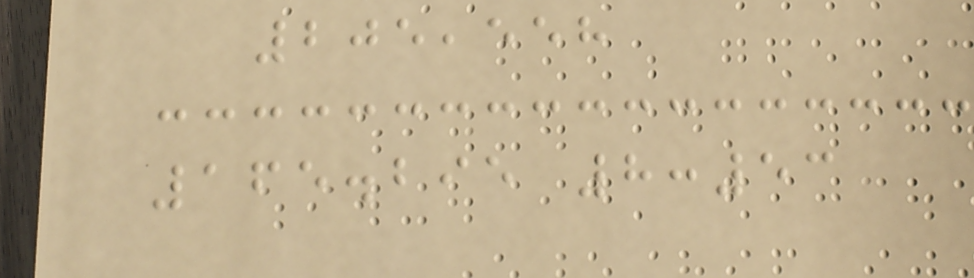205,558
165.295 8:53
